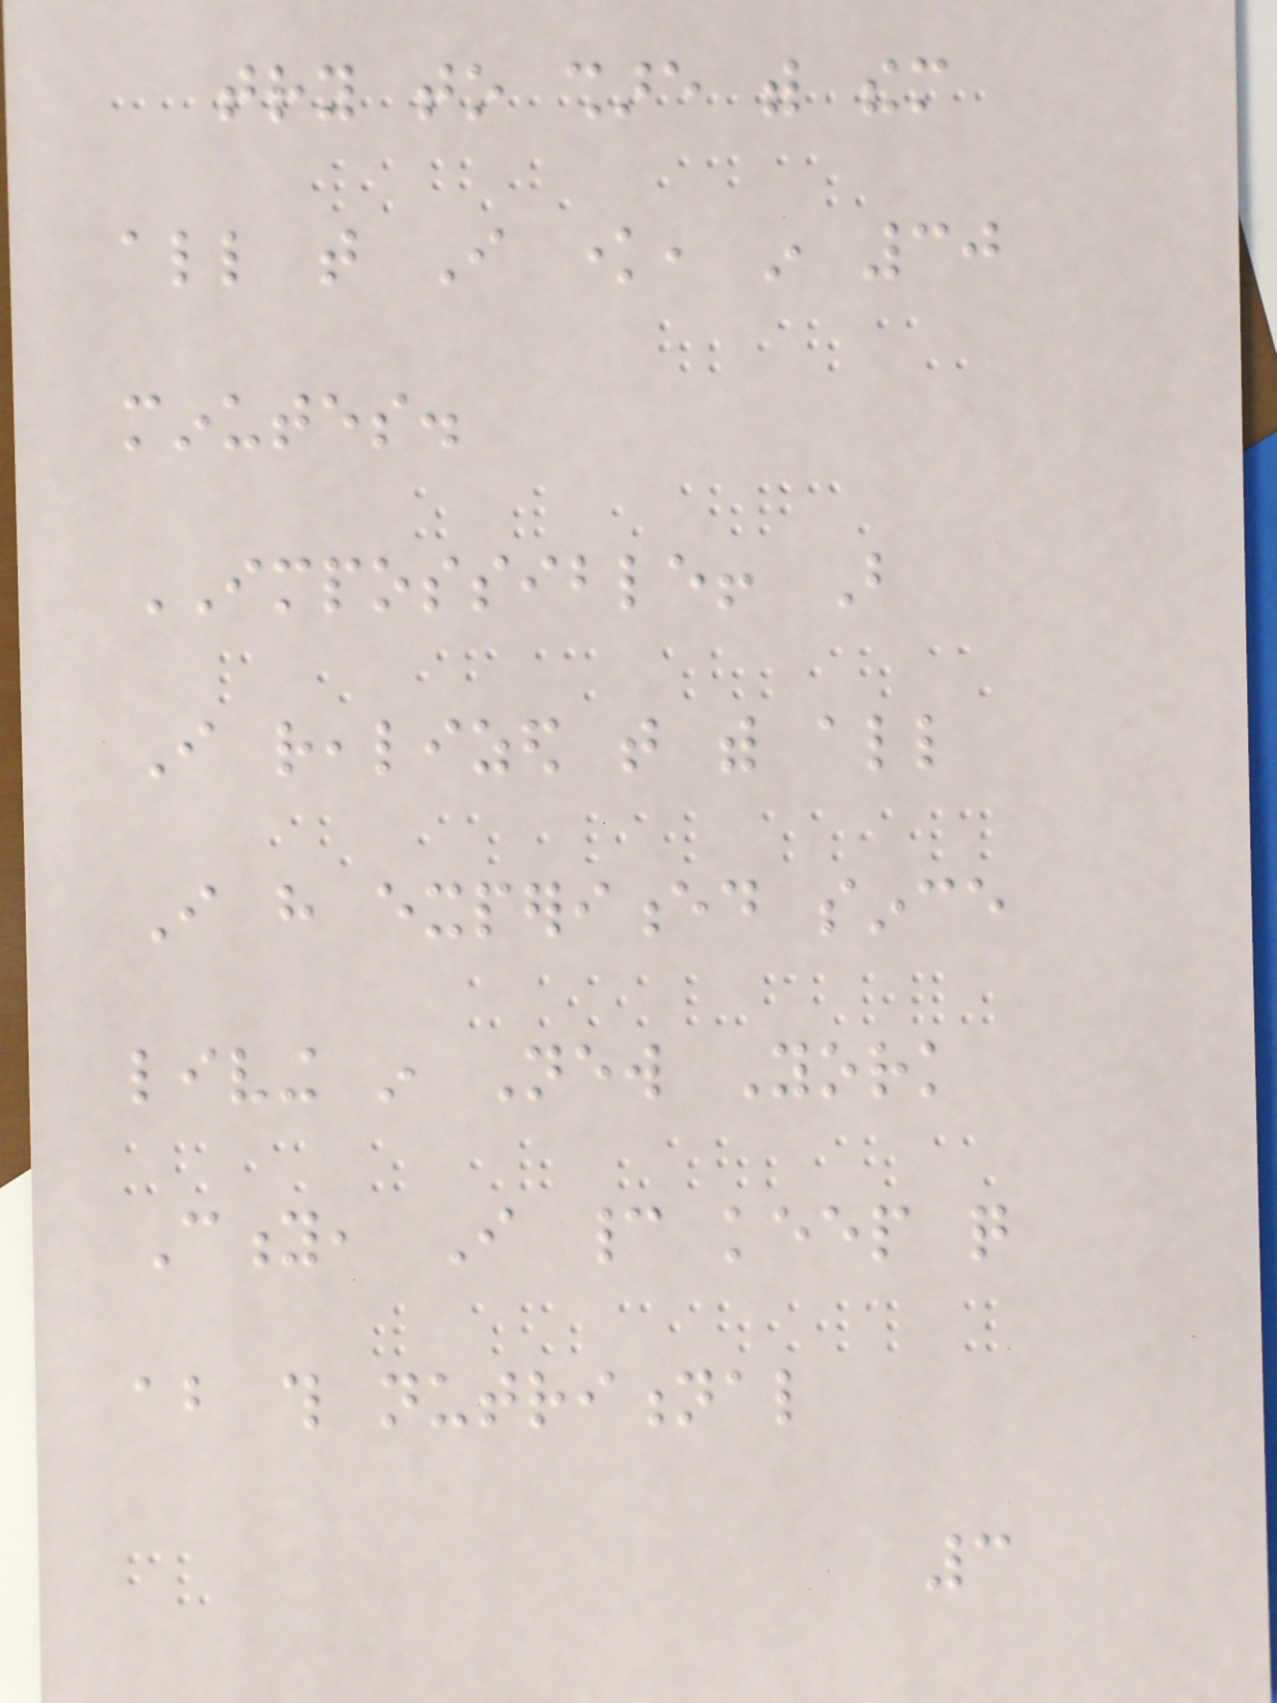try to share with them
all that I know, in 30
minutes.
IMPOSSIBLE! But
I realized that with all
I have experienced since
living in New York
City, I cannot keep quite
about this nutritional
3
